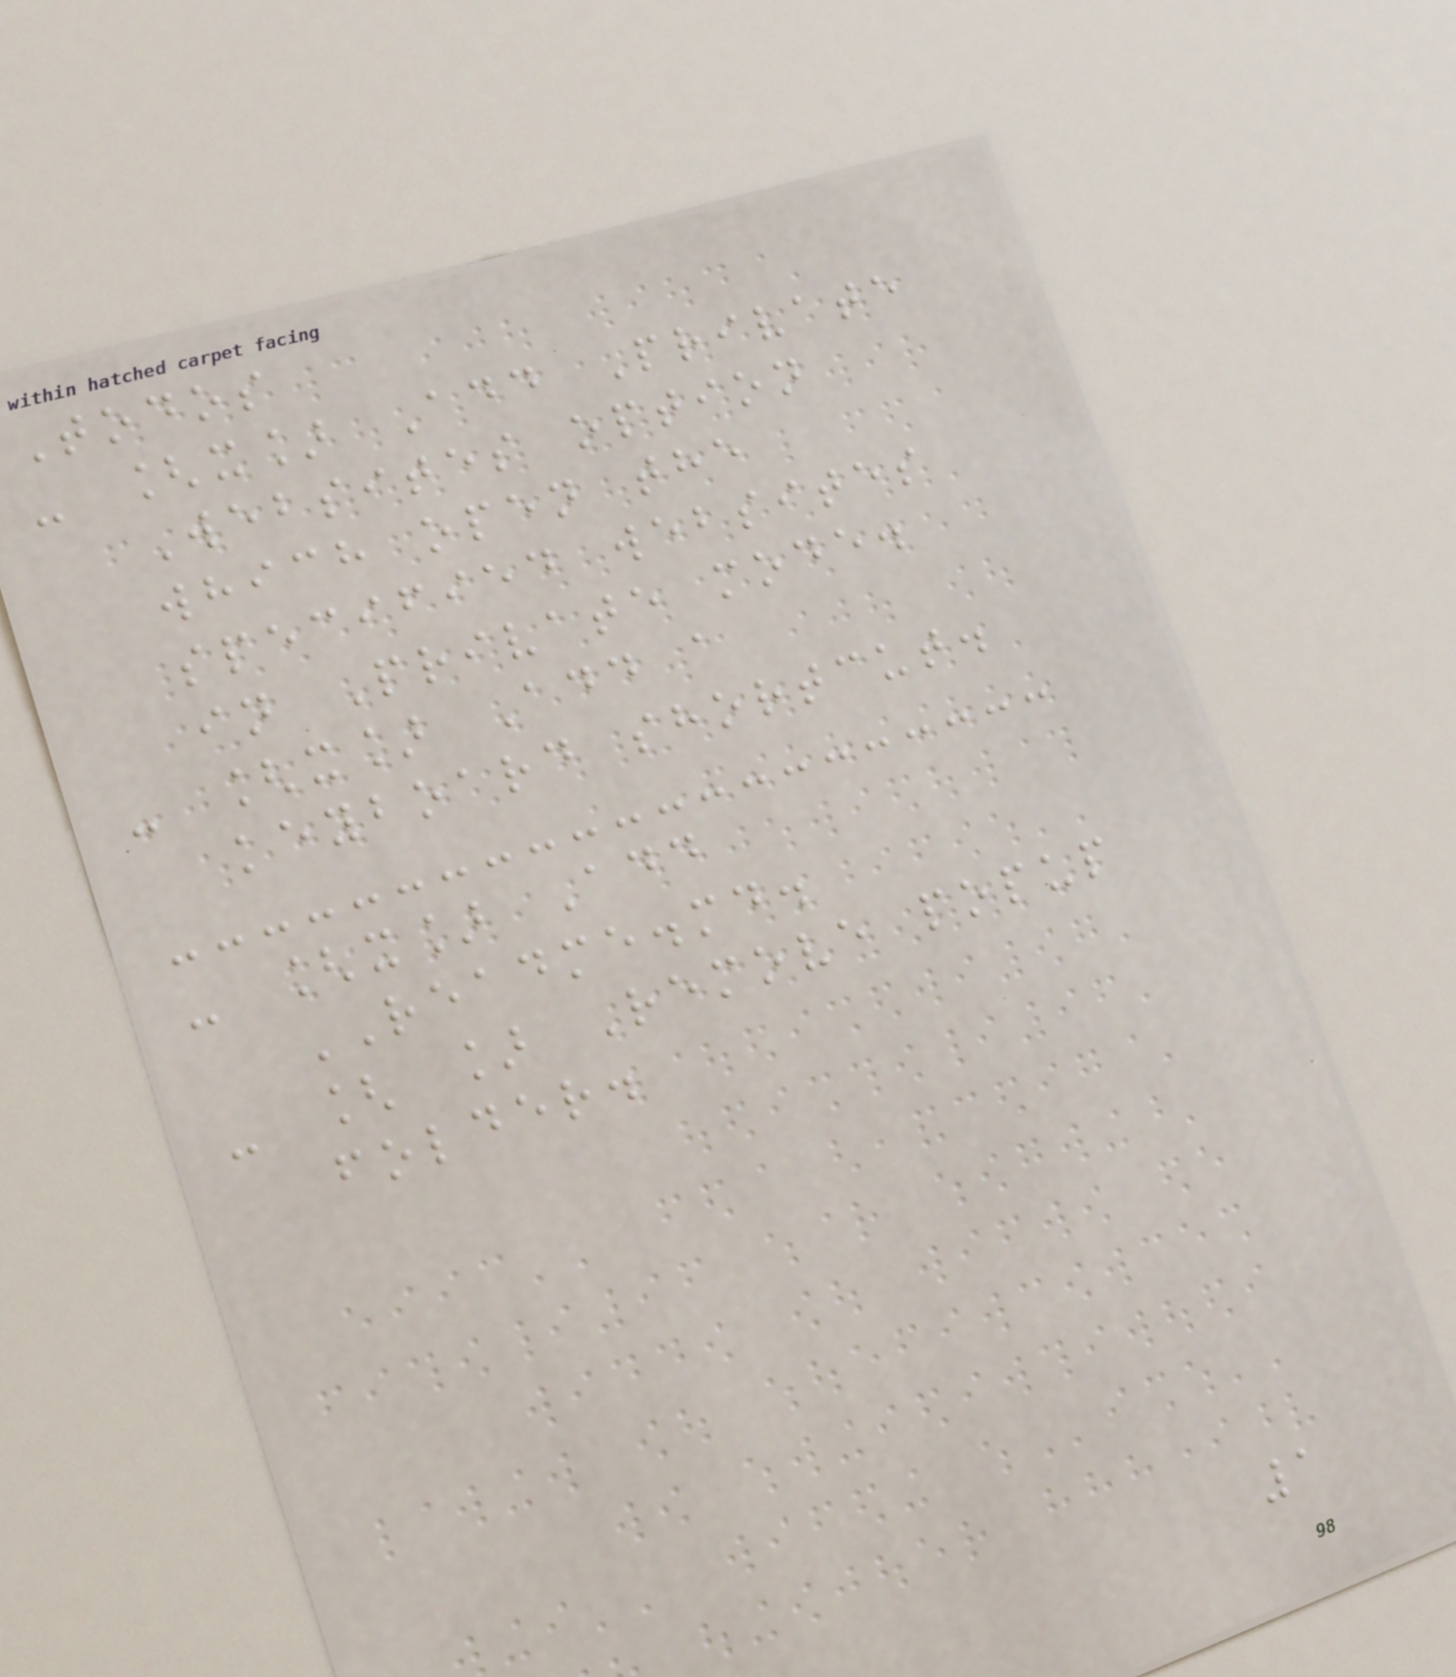Todos
- [x] Add Private
Websites option
which open the
specified websites
in Private mode.
- [x] Add a
keyboard shortcut.
- [x] Add
README.md.
- [ ] Remove popup
folder.
1
